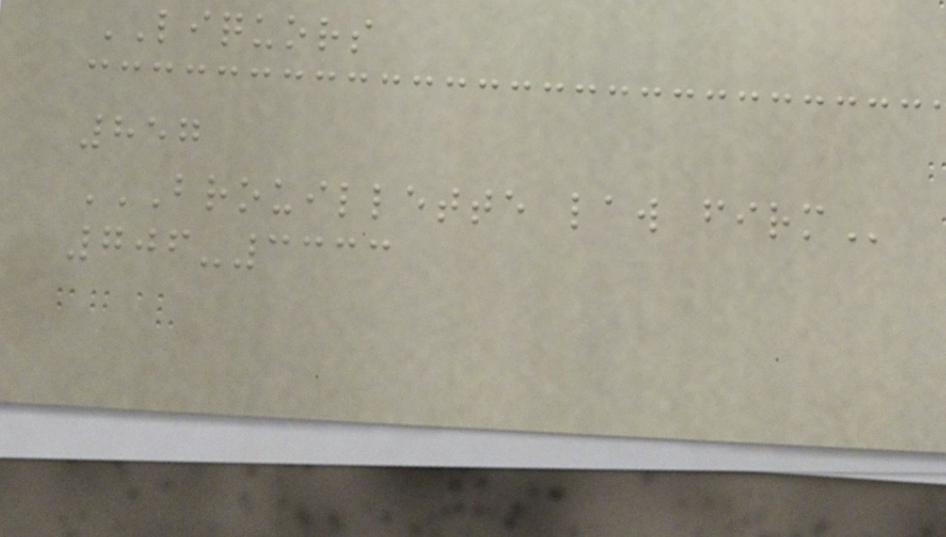LIQUORS
857
BROUILLETTE LAW FIRM
706-3333
